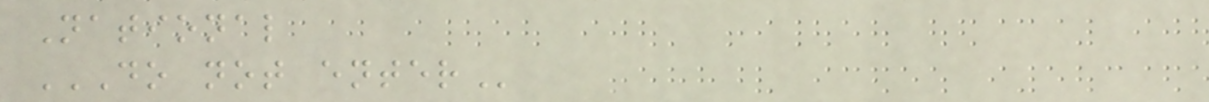National
DO NOT ENTER
